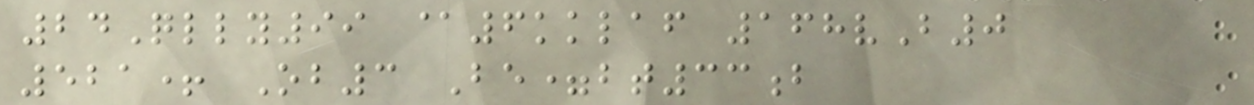24Qlly99 @6kklaf 168vB0
521+ Ob3 Be=bt33b
